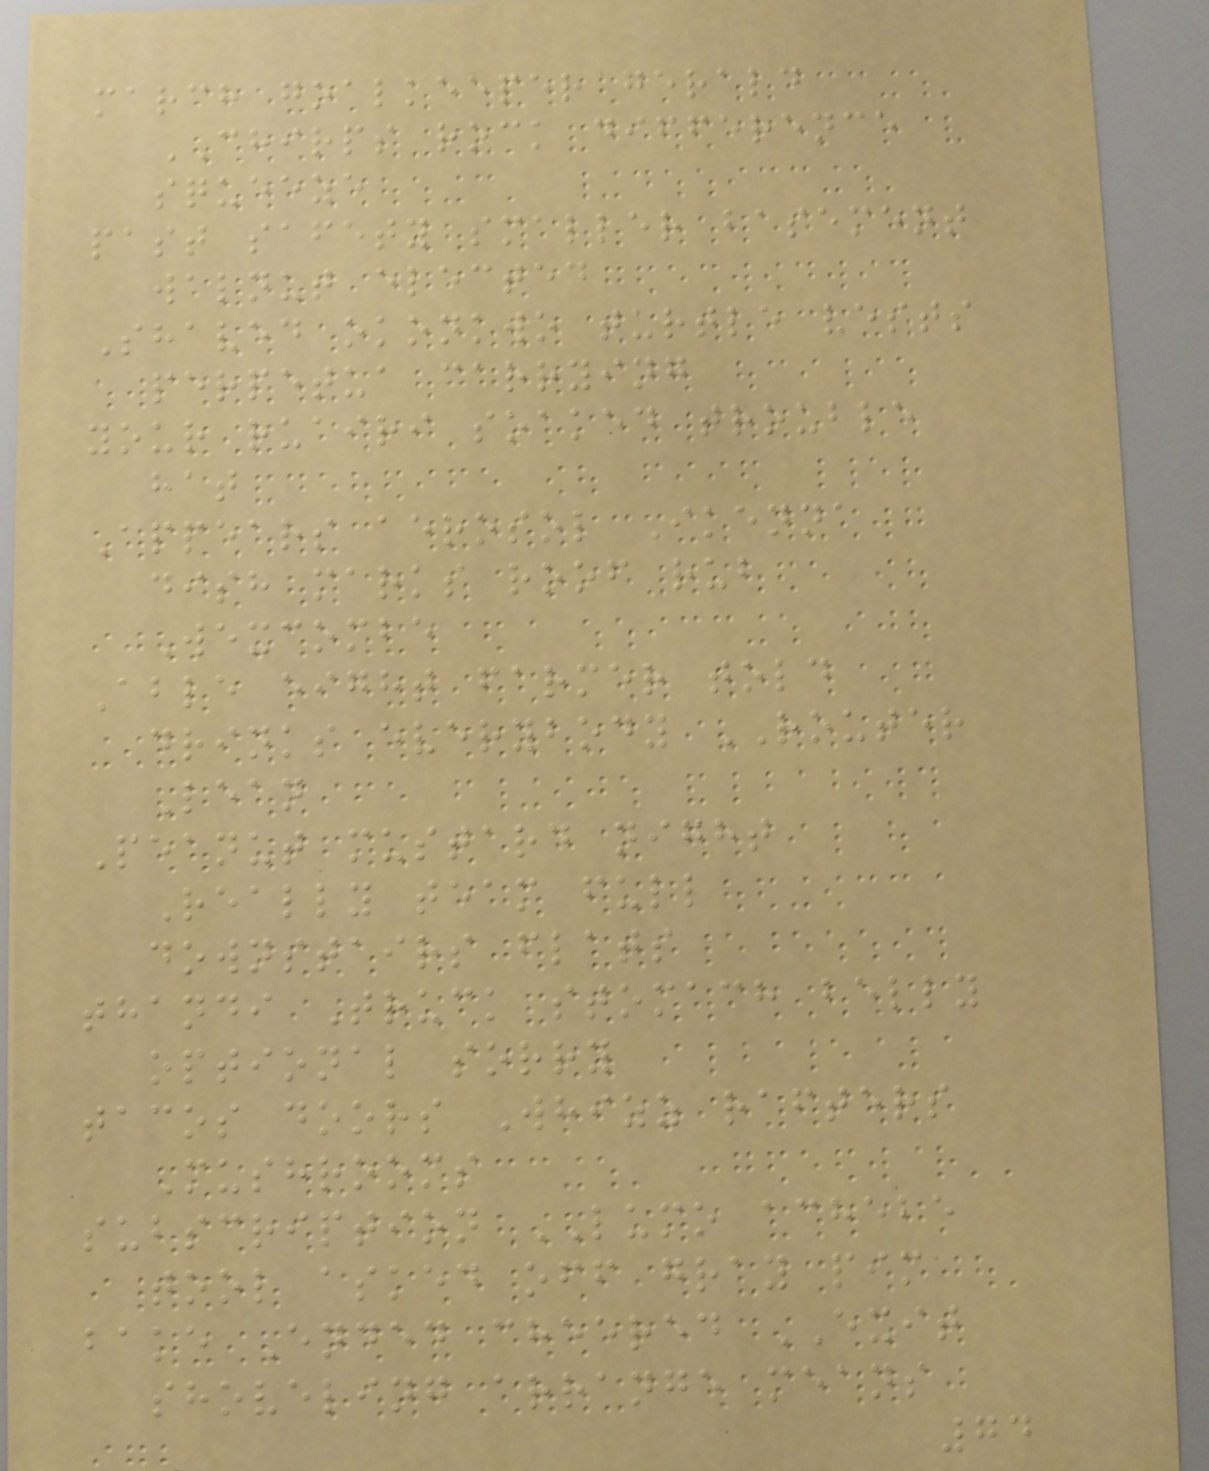march goalkeeper gerald
CHIRPS rock difference
squeeze
past safety smaller basement
walnut elected
Shaved okonkwo turtle vests
perpetua carrying
your ruairi soaked trouble
hat
Appears aerosol Ikenna
dish marks roof rub
Wexcombe
Able eight farmer told
drinks everybody ROUTER
Lean
Peanut mustard night
Really team full
downstairs flats
thandi Truck stomach belly
optional sorry
tacos doors Whizz rafters
Mushrooms
subscription LUMO achebe
tool asked off gray pim
bake Ended cheered EXIT
shoveling arrange means
74
